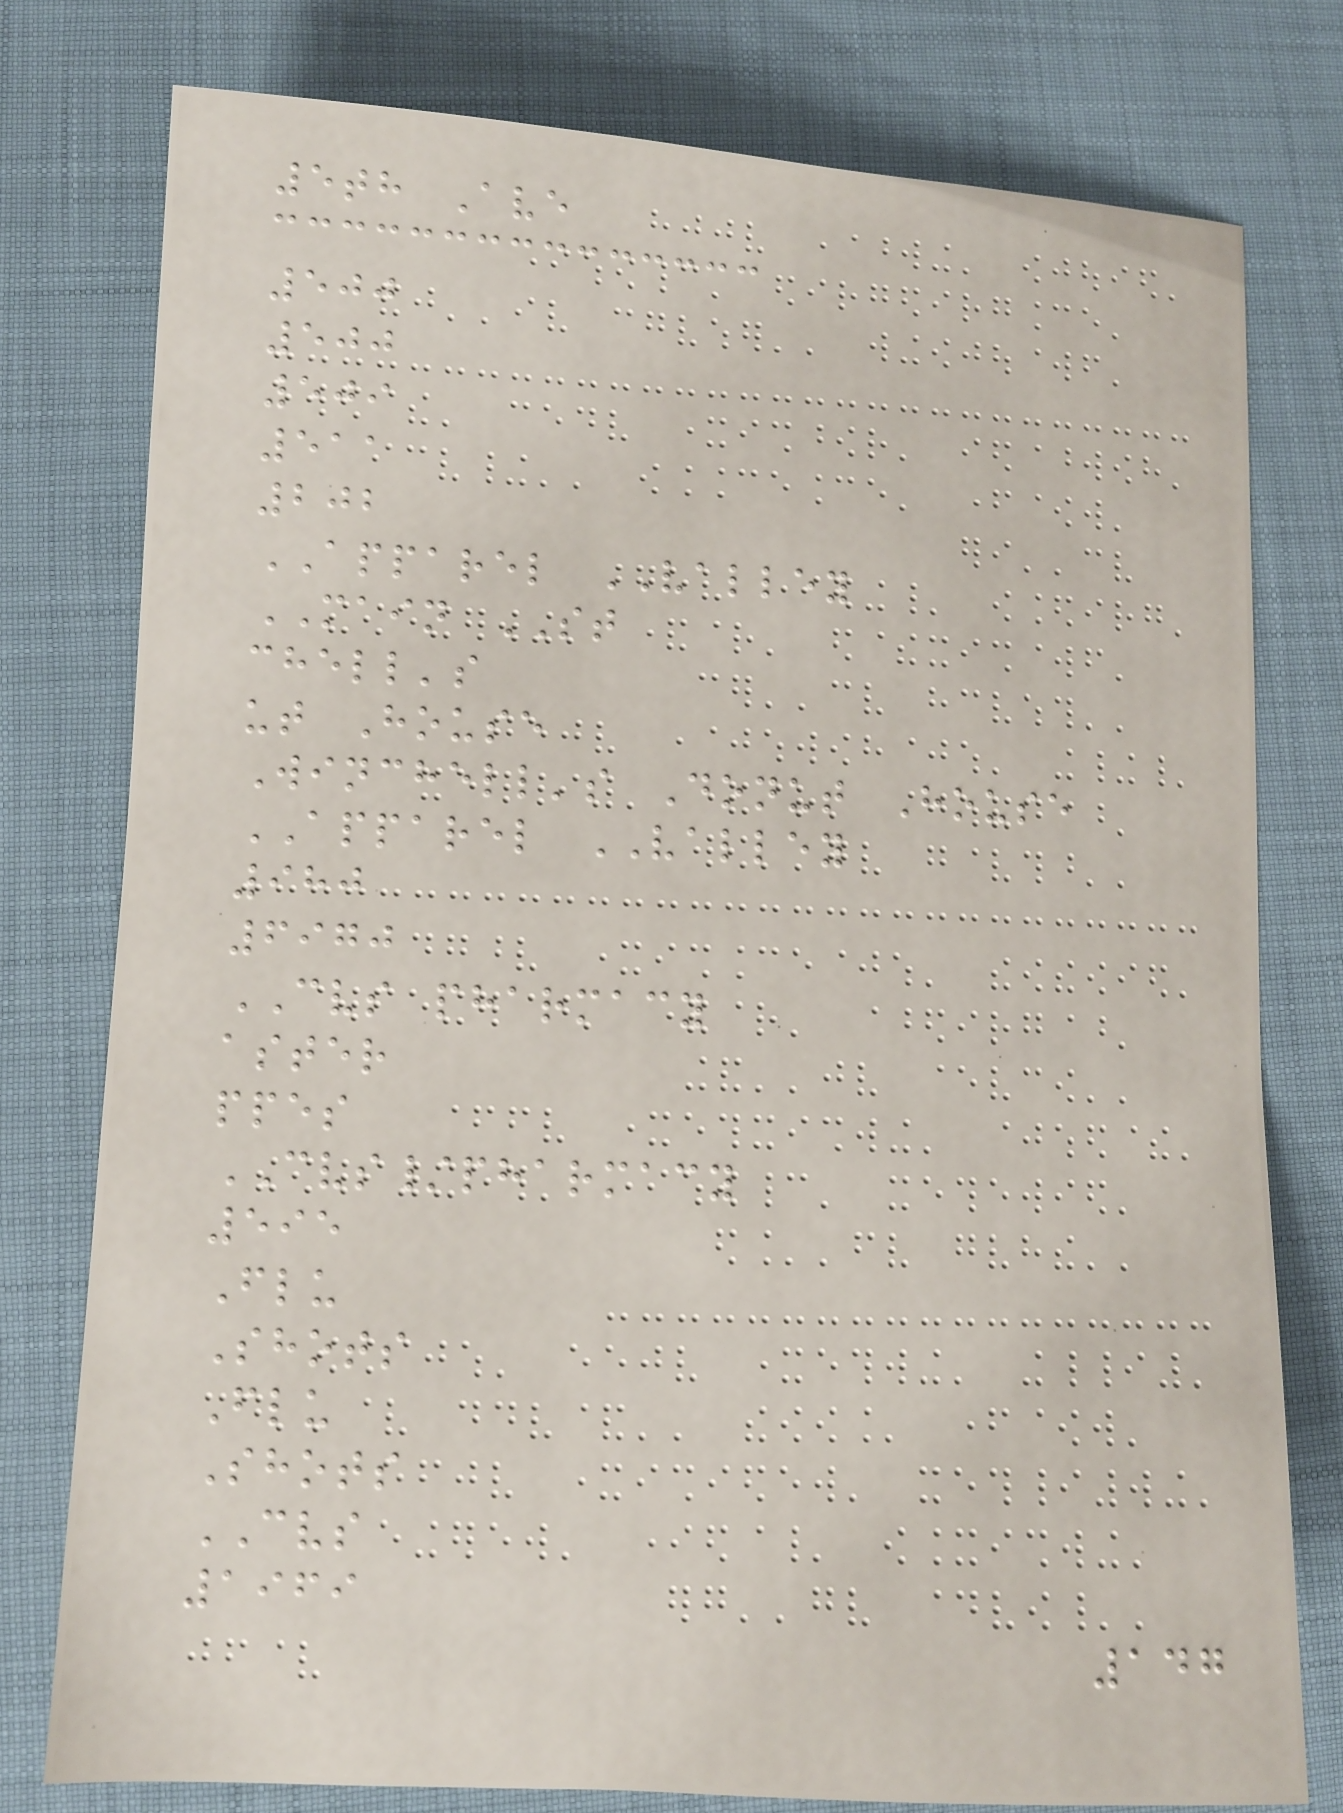5th Ave
500
500
509
511
202
APPAREL VALLEY
MAIN ST
chell's
ut House
Winchell's Donut House
APPAREL VALLEY
980
6970
CVS pharmacy
aster
ppes
CVS/pharmacy
595
Flu
Shots
Flu
Shots
CVS
1969
147
